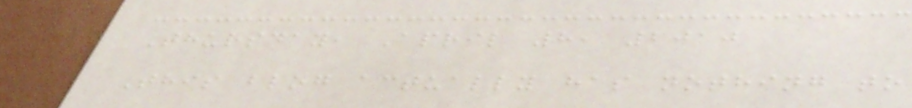Thursday, April 8, 2010
This blog actually has nothing to
